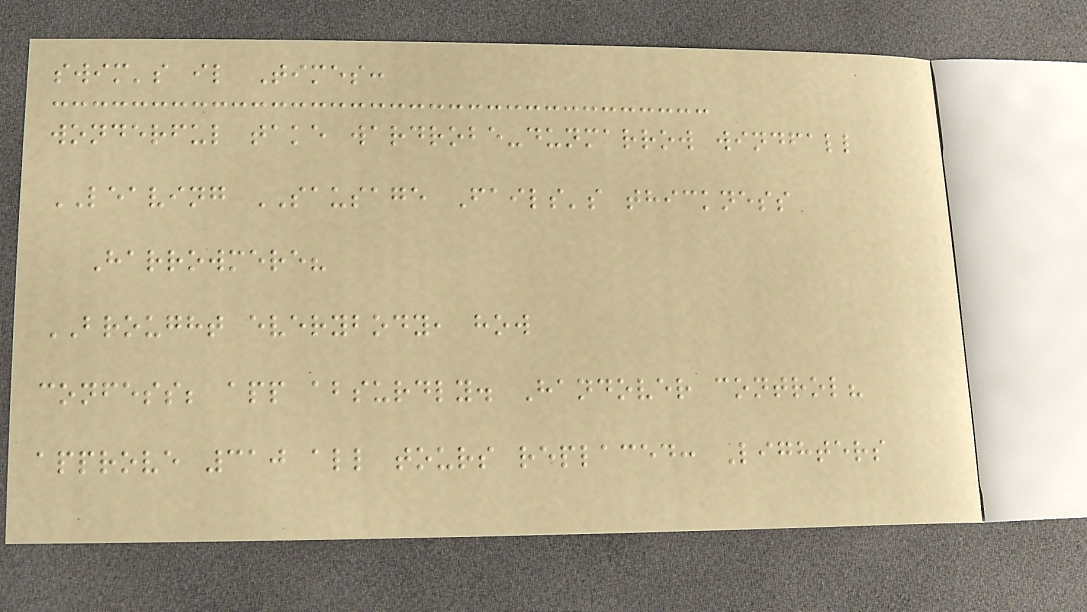swim's il Times:
wonderful take wardrobe-dunmarrow windfall
LEAVING SAUSAGE Fails's thickness
Harrowmere?
BROUGHT everybody, how
confess; app absurdly. Handover control?
approve 310 all tours replaced: Lighters
